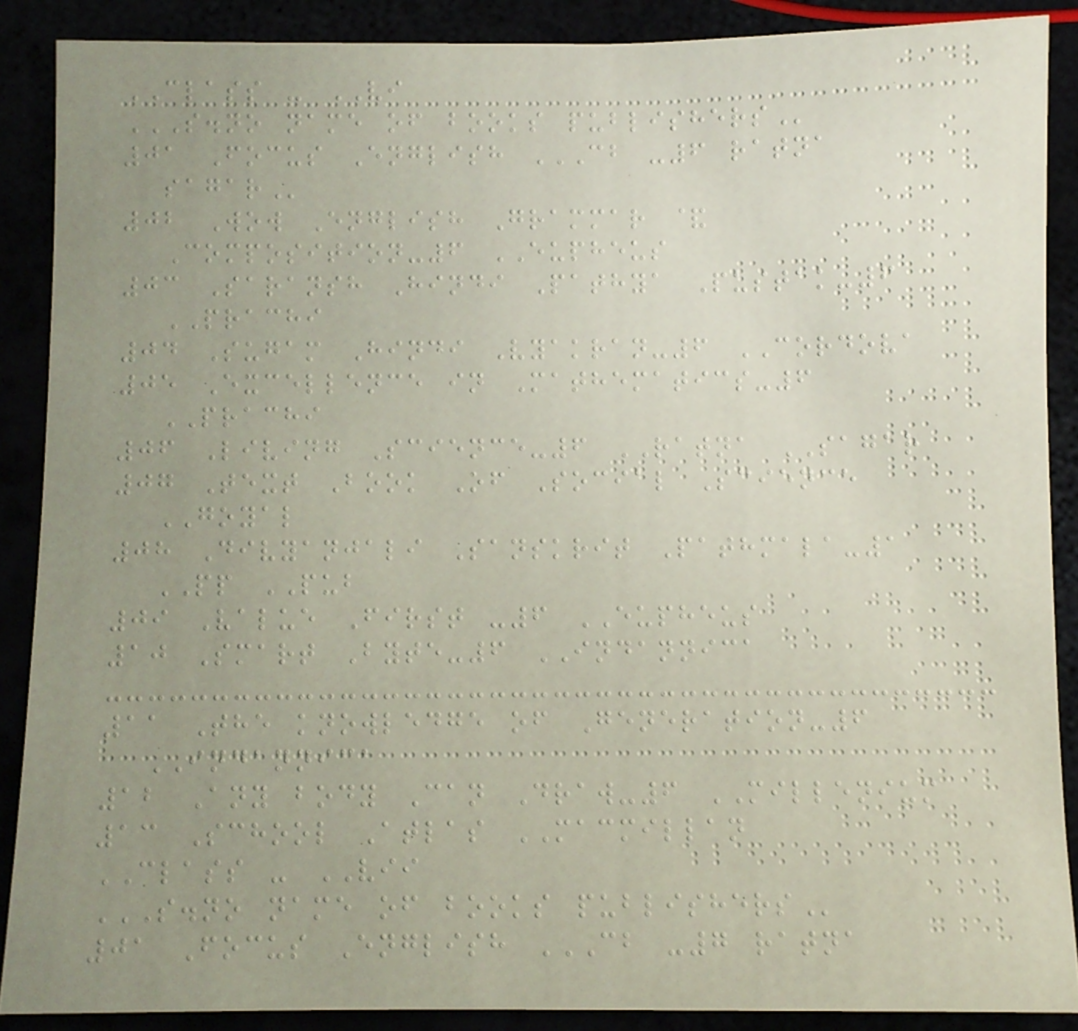CLASS - VI
S.NO NAME OF BOOKS PUBLISHERS
01 Focus English CB -6 RATNA
SAGAR
02 Wow English Grammar &
Composition-6 EUPHEUS
03 Saransh Hindi Pathya Pustak-6
PRACHI
04 Sugam Hindi Vyakran-6 CORDOVA
05 Excellence in Mathematics-6
PRACHI
06 Living Science-6 RATNA SAGAR
07 Text Book Of Social Science
GOYAL
08 Divyanjali Sanskrit Pathmala-1
PP PUB
09 Value First -6 EUPHEUS
10 Smart Byte-6 INDANNICA
11 The knowledge of Generation-6
INDANNICA
12 Any body Can Draw-6 MILLENIUM
13 School Atlas MACMILLAN
CLASS - VII
S.NO NAME OF BOOKS PUBLISHERS
01 Focus English CB -7 RATNA
